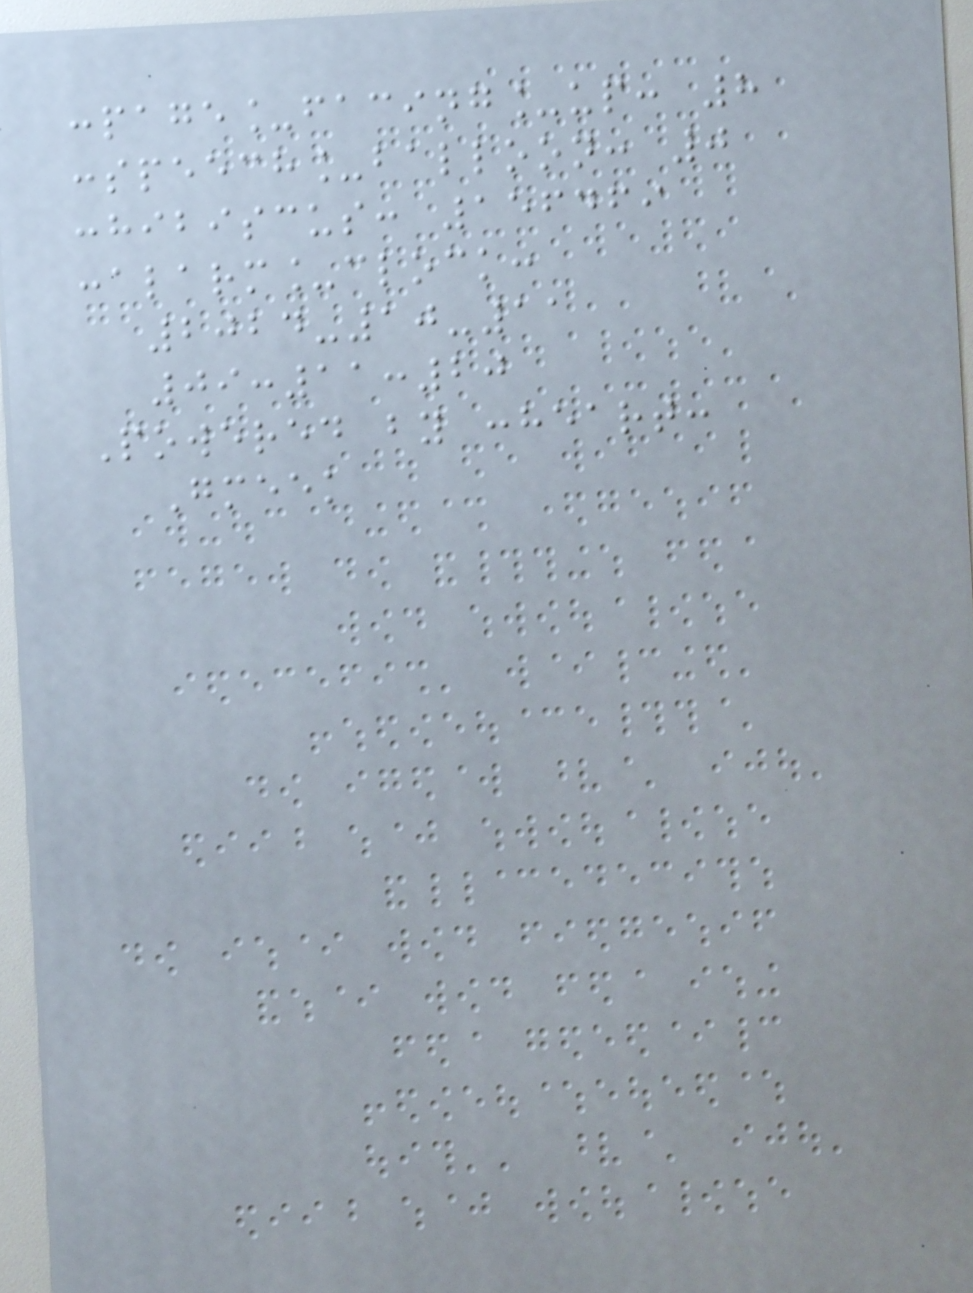:page_facing_up: 8
:speech_balloon: 0
:hibiscus: 156469
:alarm_clock:
2024-10-11
09:11:20
Powered by :heart:
Gmeek
